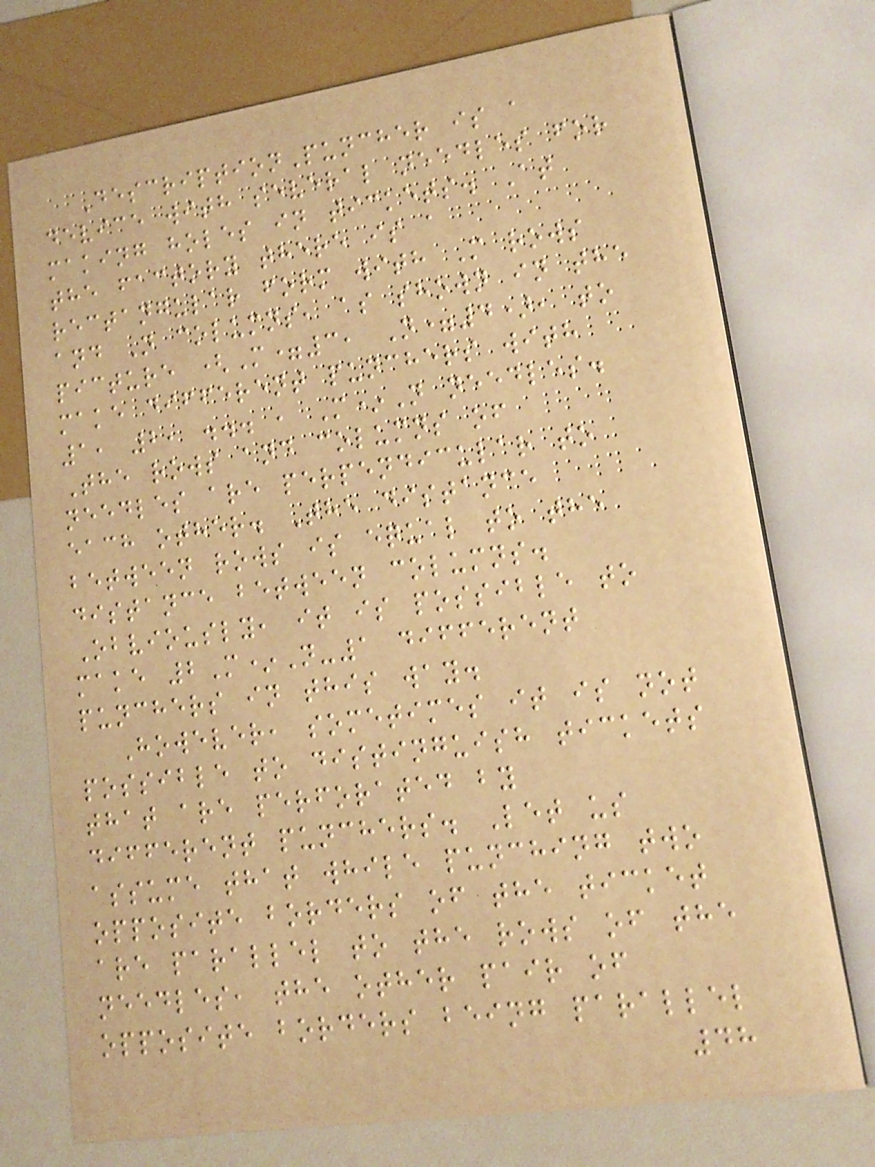DescriptionPuncher is a
device with several needles for
making holes in tickets. At
the factory there is a
rectangular form with M rows
and N columns, as shown in the
picture (M=3, N=4), to
make different punchers with
1, 2, ... , M*N needles.
The rows and columns of
needles are perpendicular to
each other. The distance
between rows is equal to the
distance between columns.
Obviously, it is possible to
make 2M*N-1 different
punchers in this way.
However, sometimes it is not
possible to distinguish tickets
that are perforated by
different punchers. Let us
assume that while punching two
opposite borders of the ticket
are parallel to the rows of the
needles, the other pair of
opposite borders being parallel
48
